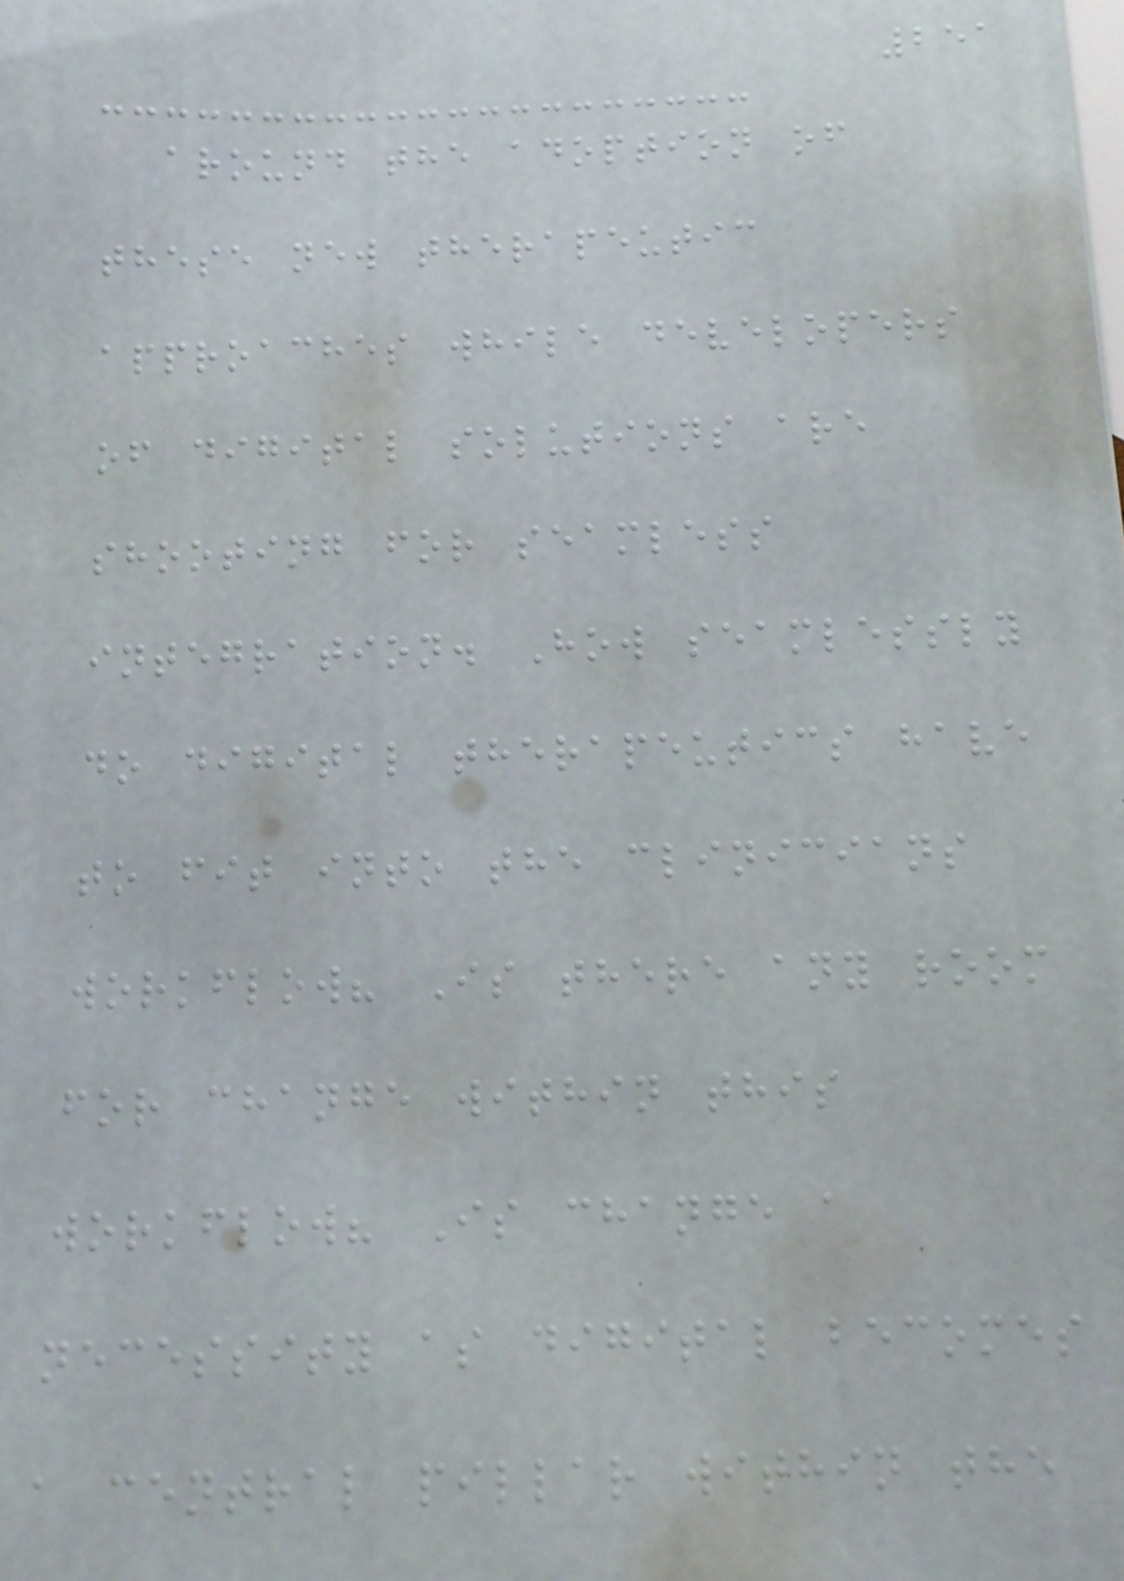251
around the adoption of
these new therapeutic
approaches while developers
of digital solutions are
shooting for seamless
integration. How seamlessly
do digital therapeutics have
to fit into the clinicians
workflow? Is there any room
for change within this
workflow? Is change a
necessity as digital becomes
a central pillar within the
